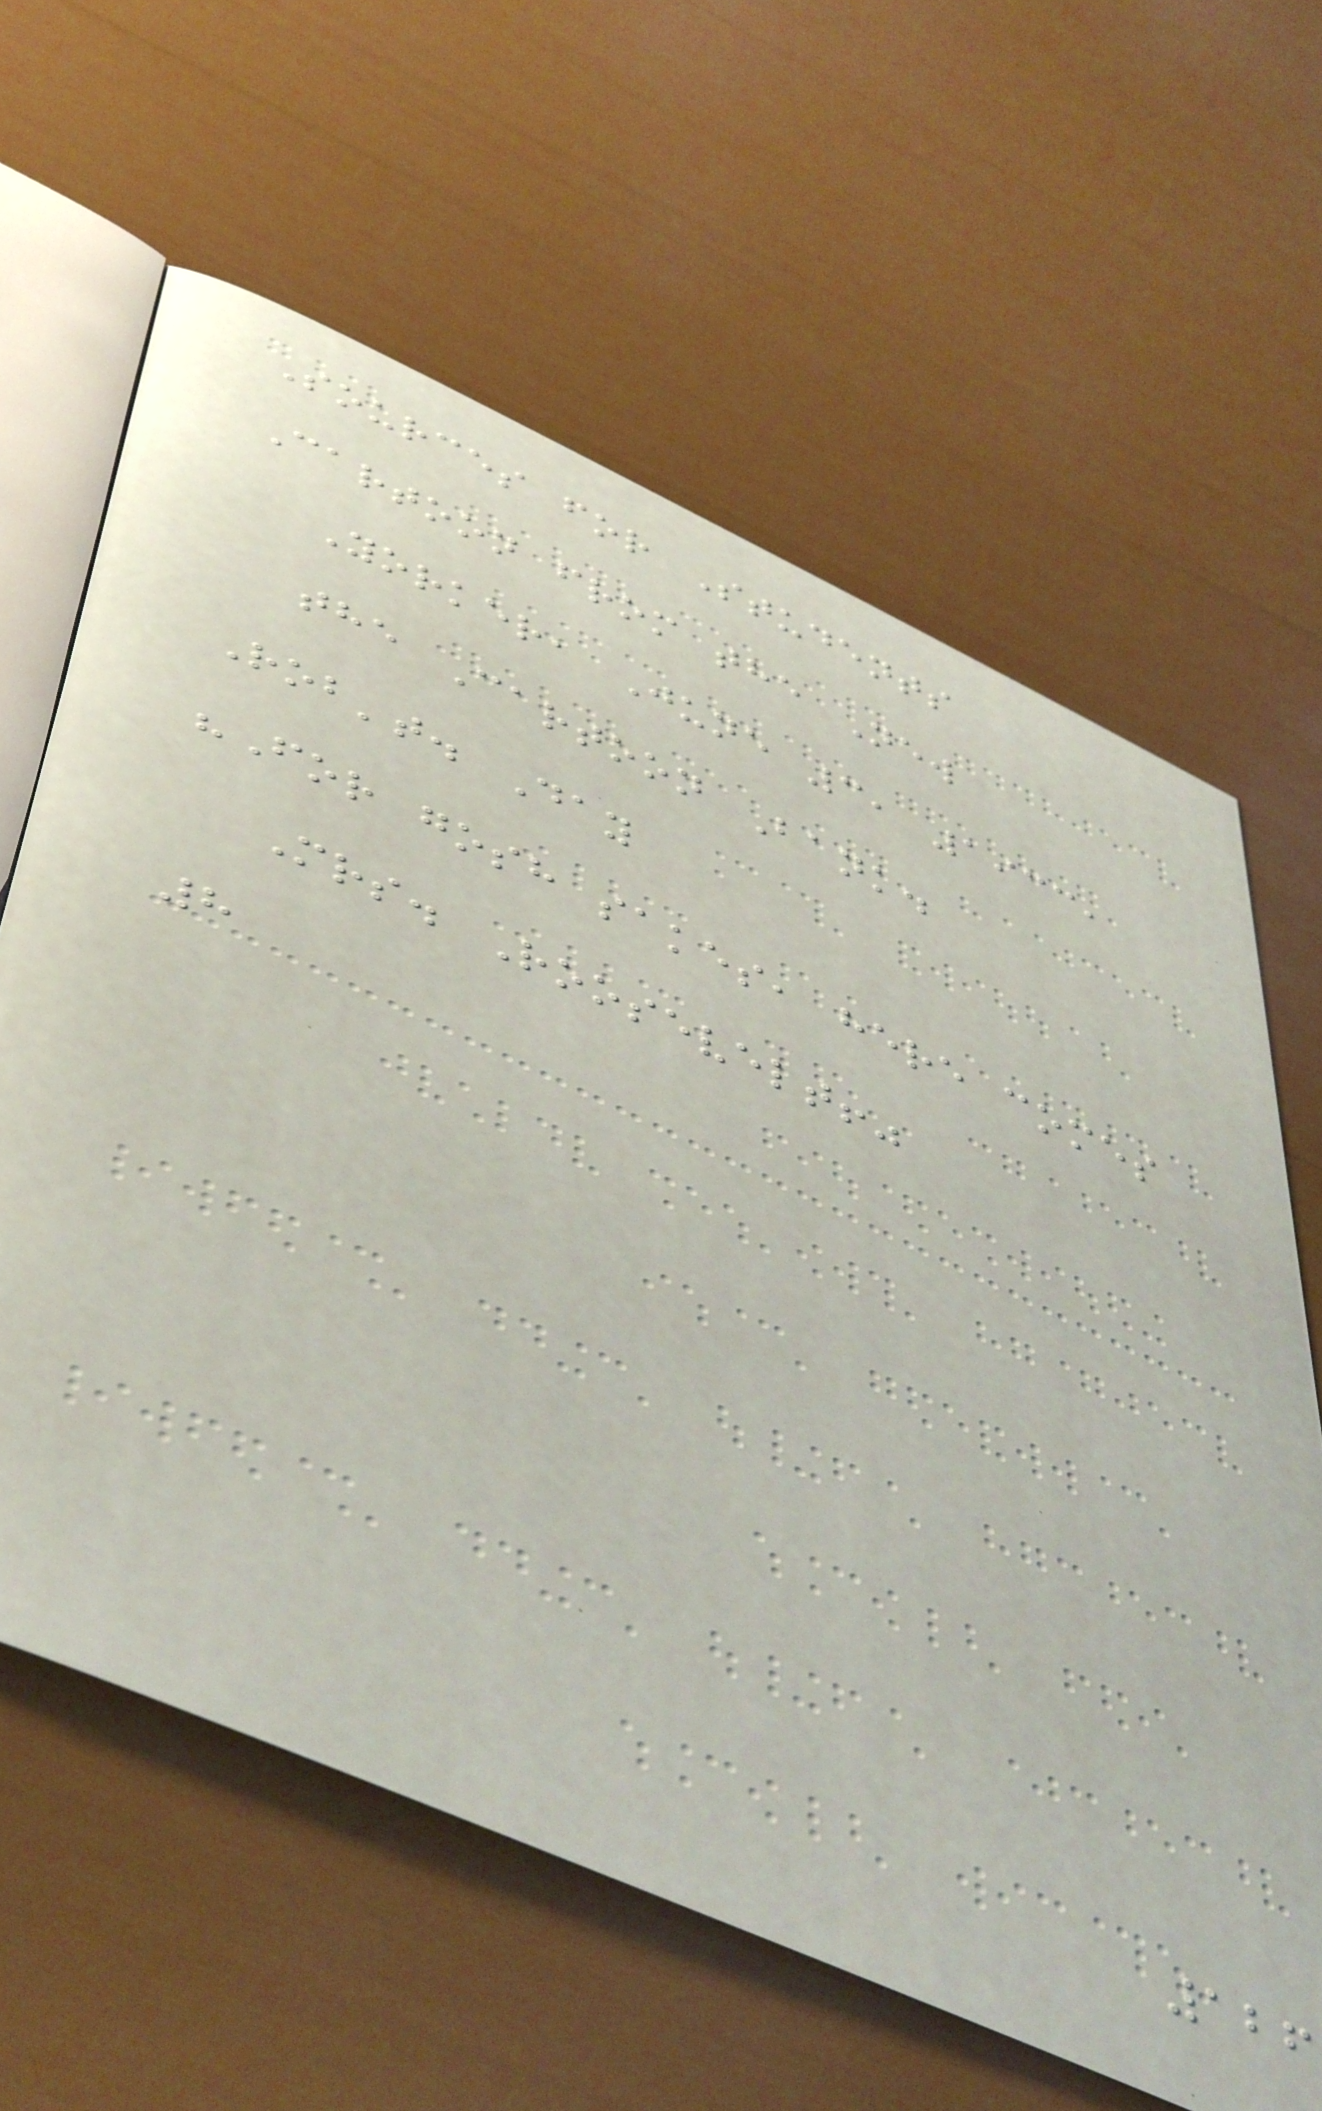Sources for Students
Cartoon from the New
Yorker, June 3, 1933,
the Cartoon Bank.
Rob't. Day
"For gosh sakes, here comes
Mrs. Roosevelt!"
8
126
